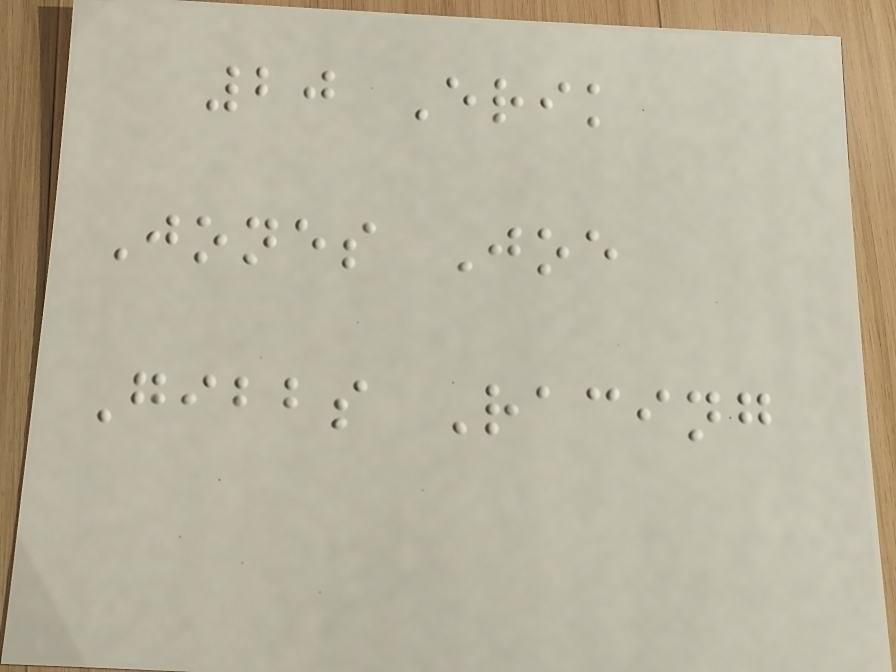20 Erik
Jones Joe
Gibbs Racing
